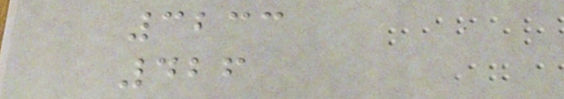3233
426
